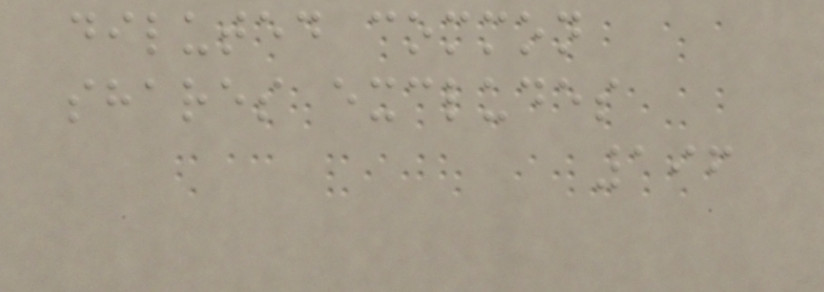diluted common
shares excludes
196
